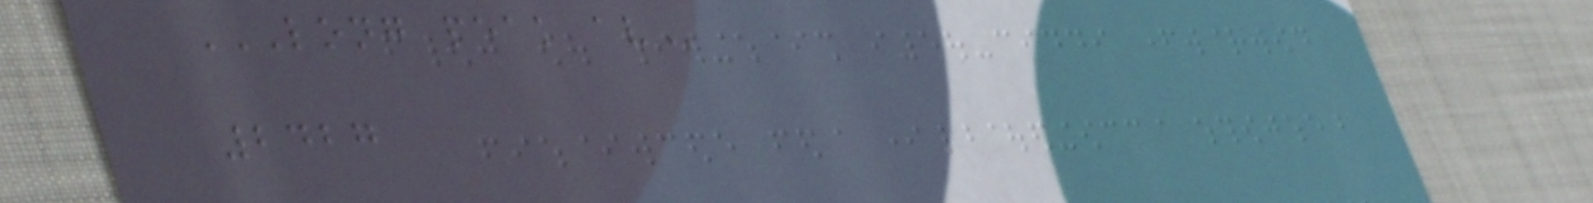LONG PEAK AV
2427
